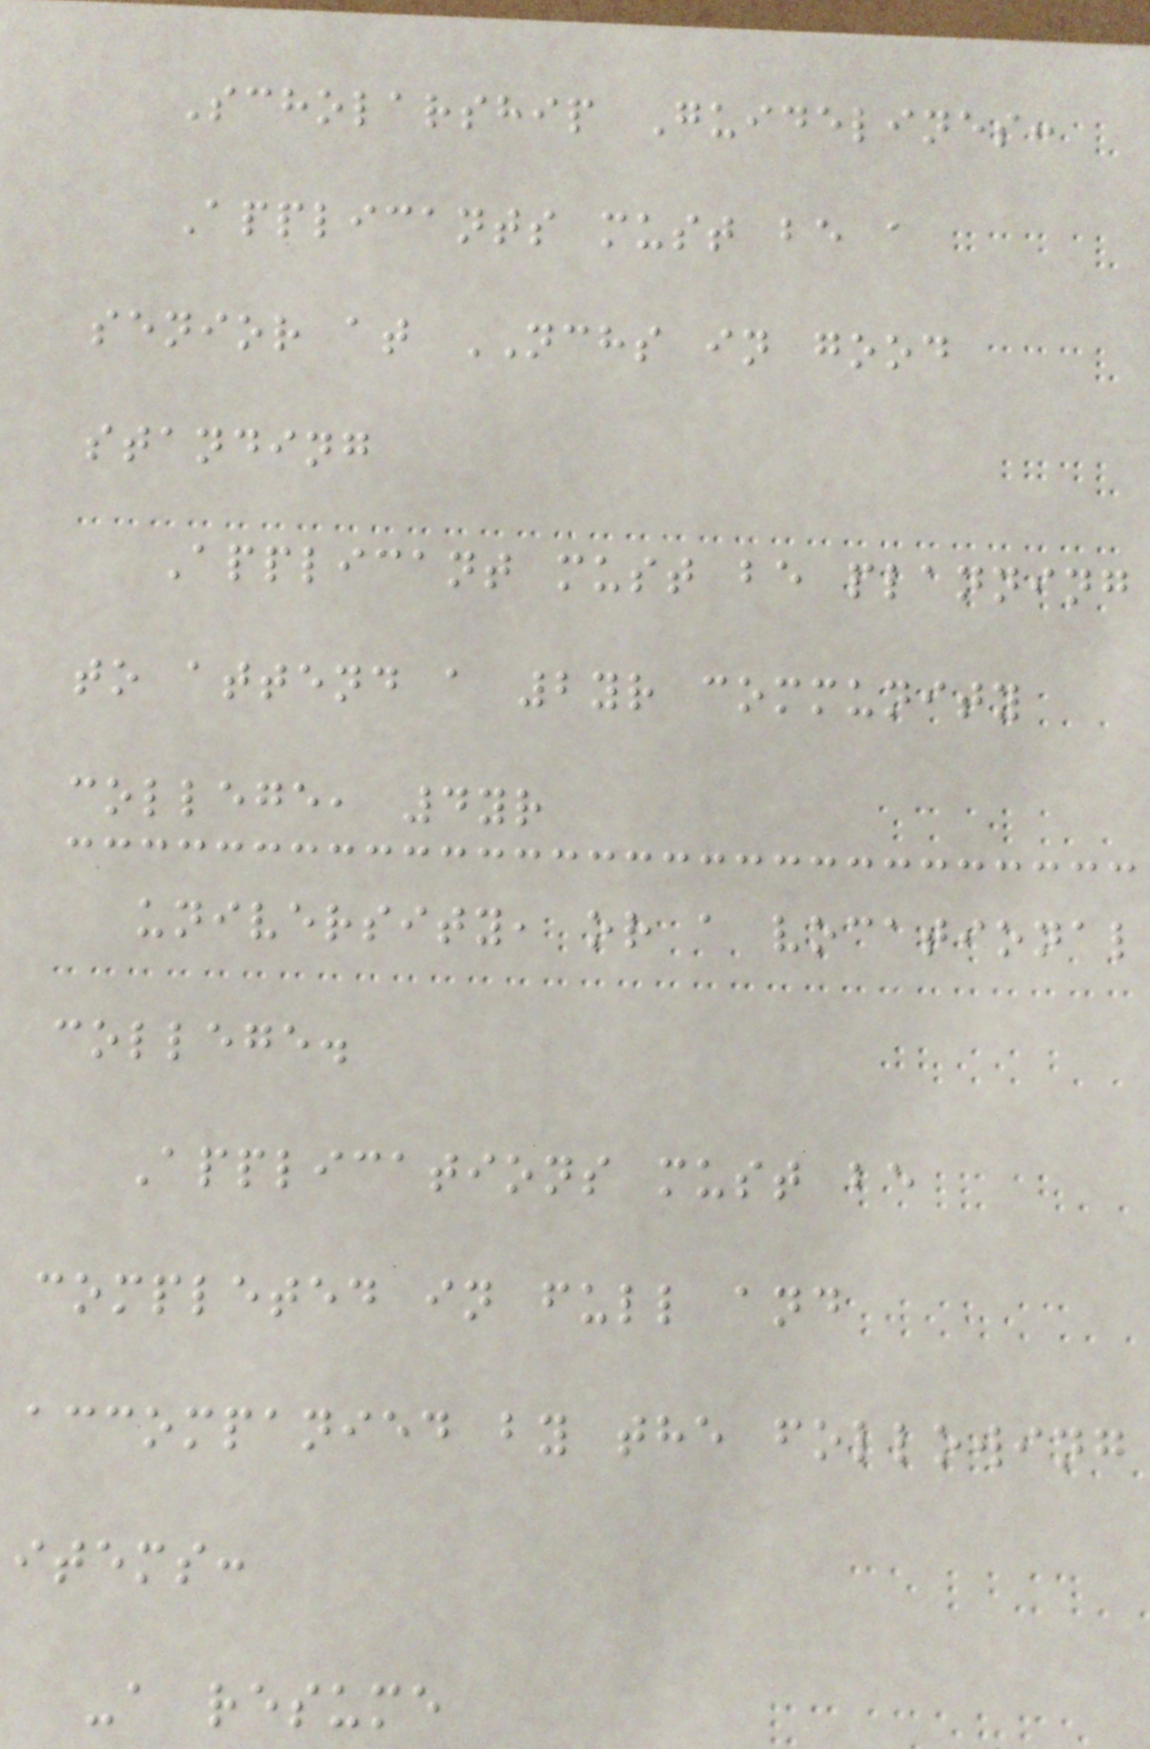Scholarship Guidelines:
Applicants must be a
senior at NCHS in good
standing
Applicant must be planning
to attend a 2yr community
college, 4yr
university, or a vocational
college.
Applications must be
completed in full and
accompanied by the following
items:
-a resume
